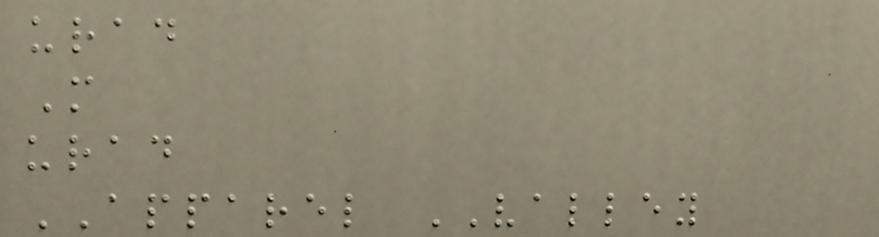urad
M
urad
APPAREL VALLEY
